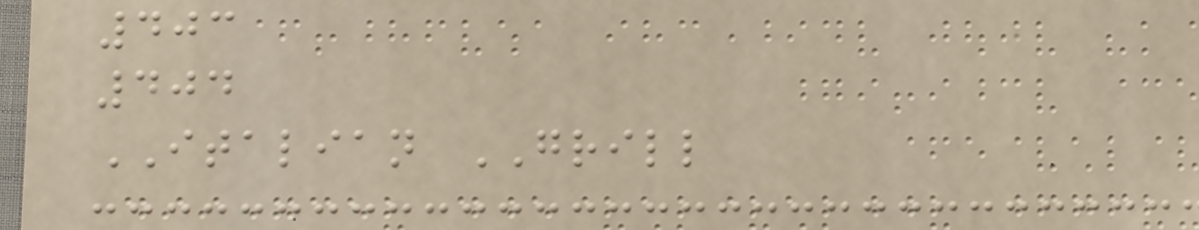403
404
ITALIAN GRILL
